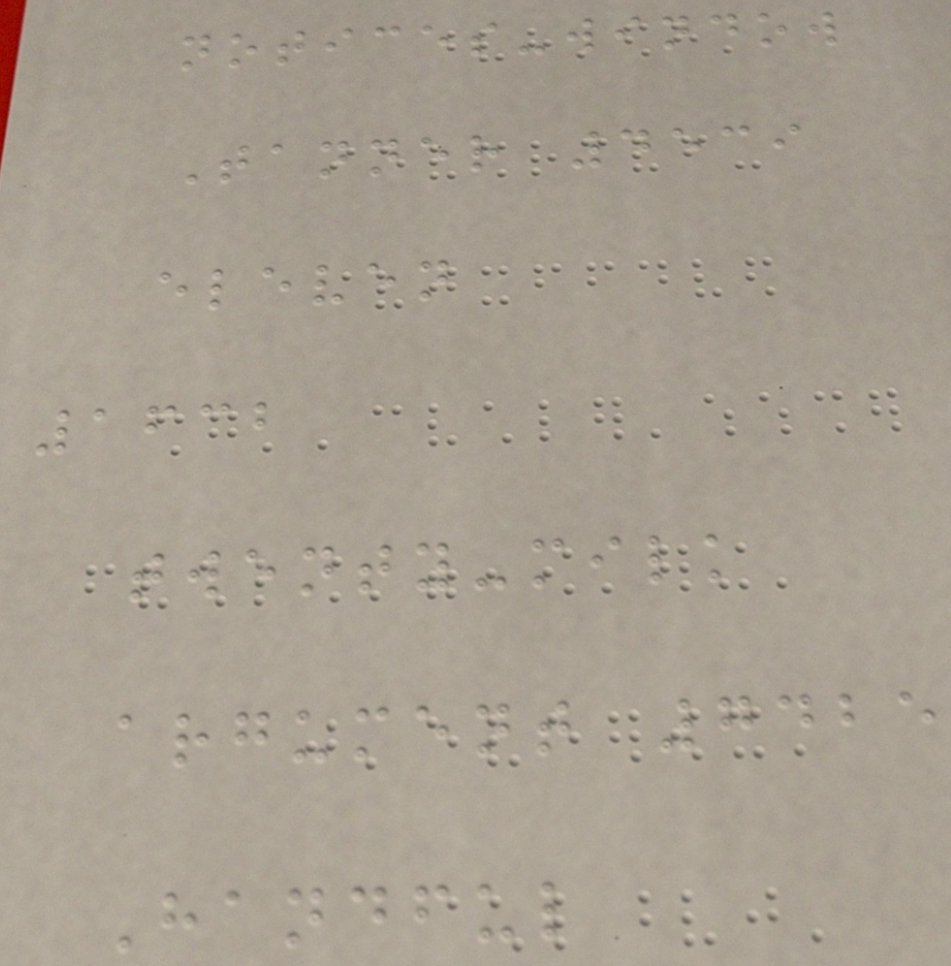notices-window
Tanner 4539
eleven
1632
twenty-milk
argument 7425
Handful
